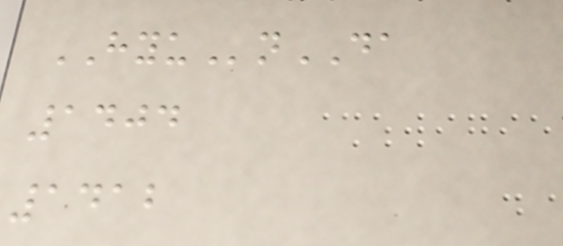HYUnDA
1404
1412
